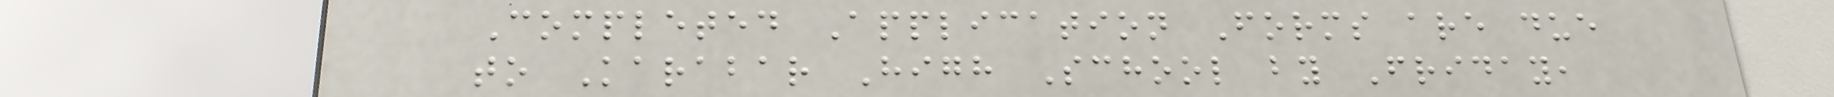Completed Application Forms are due
to Karabar High School by Friday,
